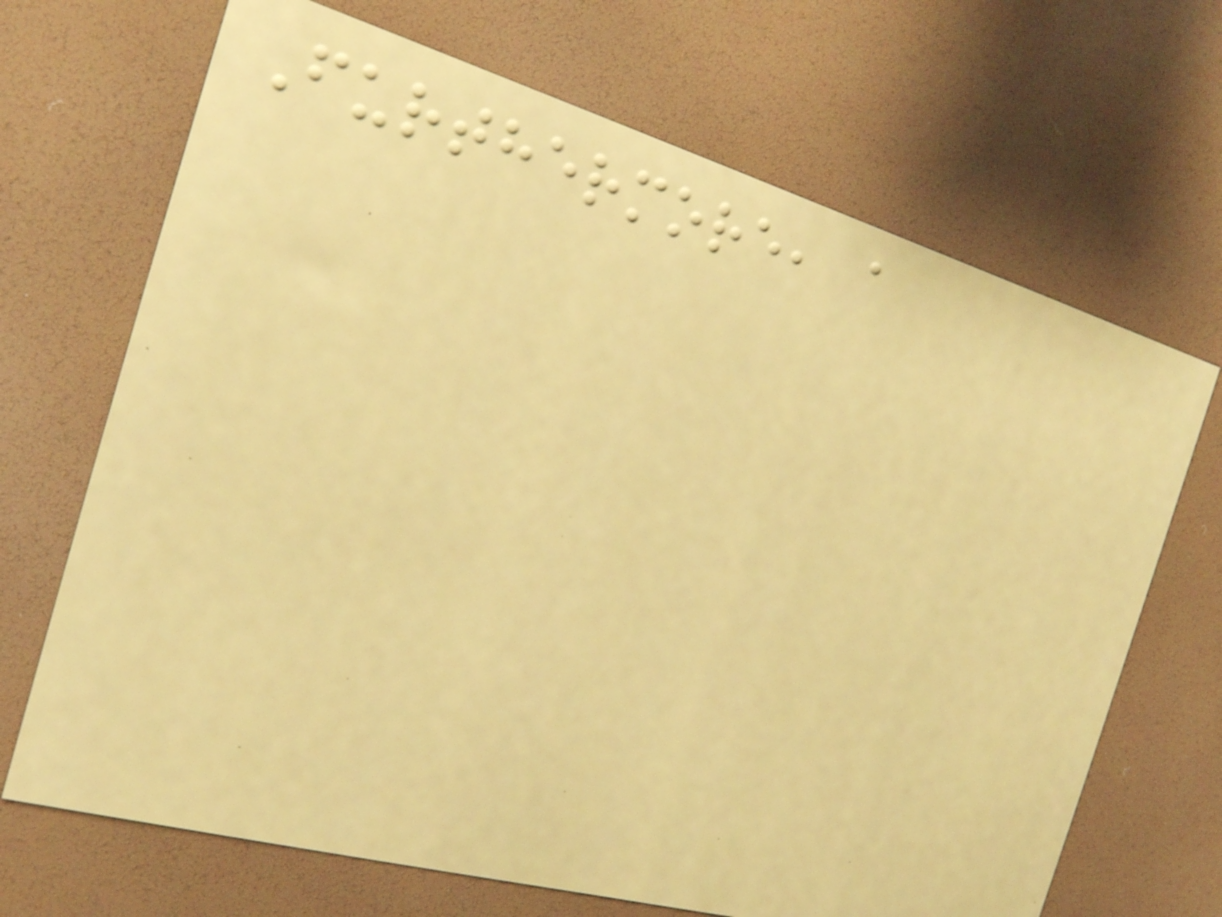Furthermore, a
